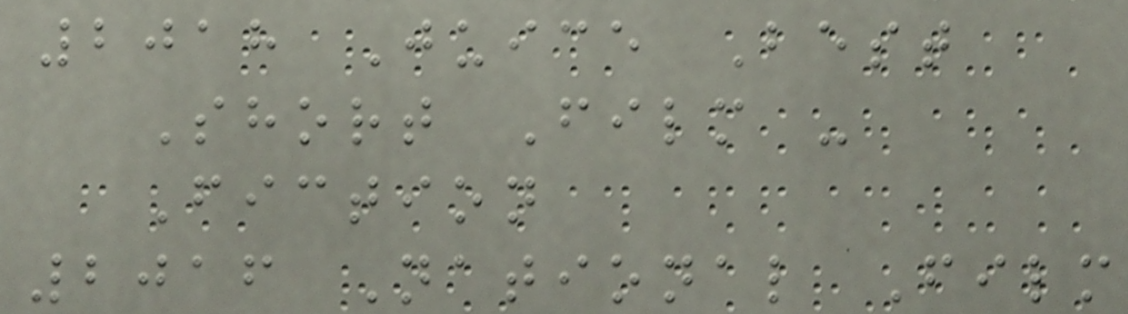2018 Juice Best
Short Film -
Fiction
2016 National Film
